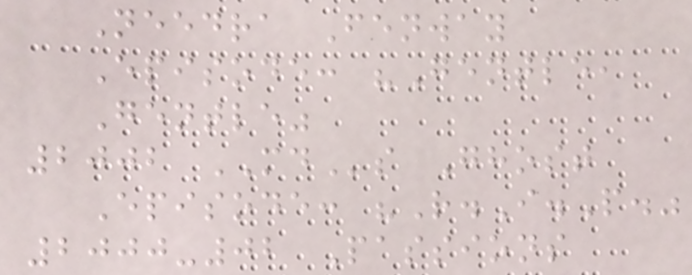Needra Fenway
Episode: "Gentle,
Gentle"
2002 MDs Ghost
Episode: "R.I.P."
2000-02 Passions
